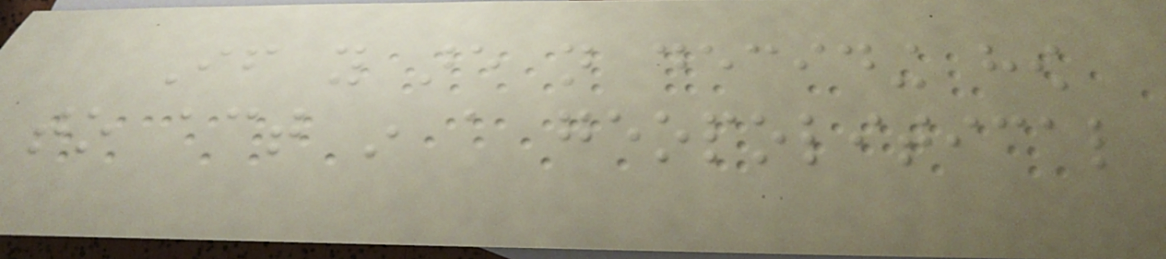If you are not deciding how
to act in a geopolitical
